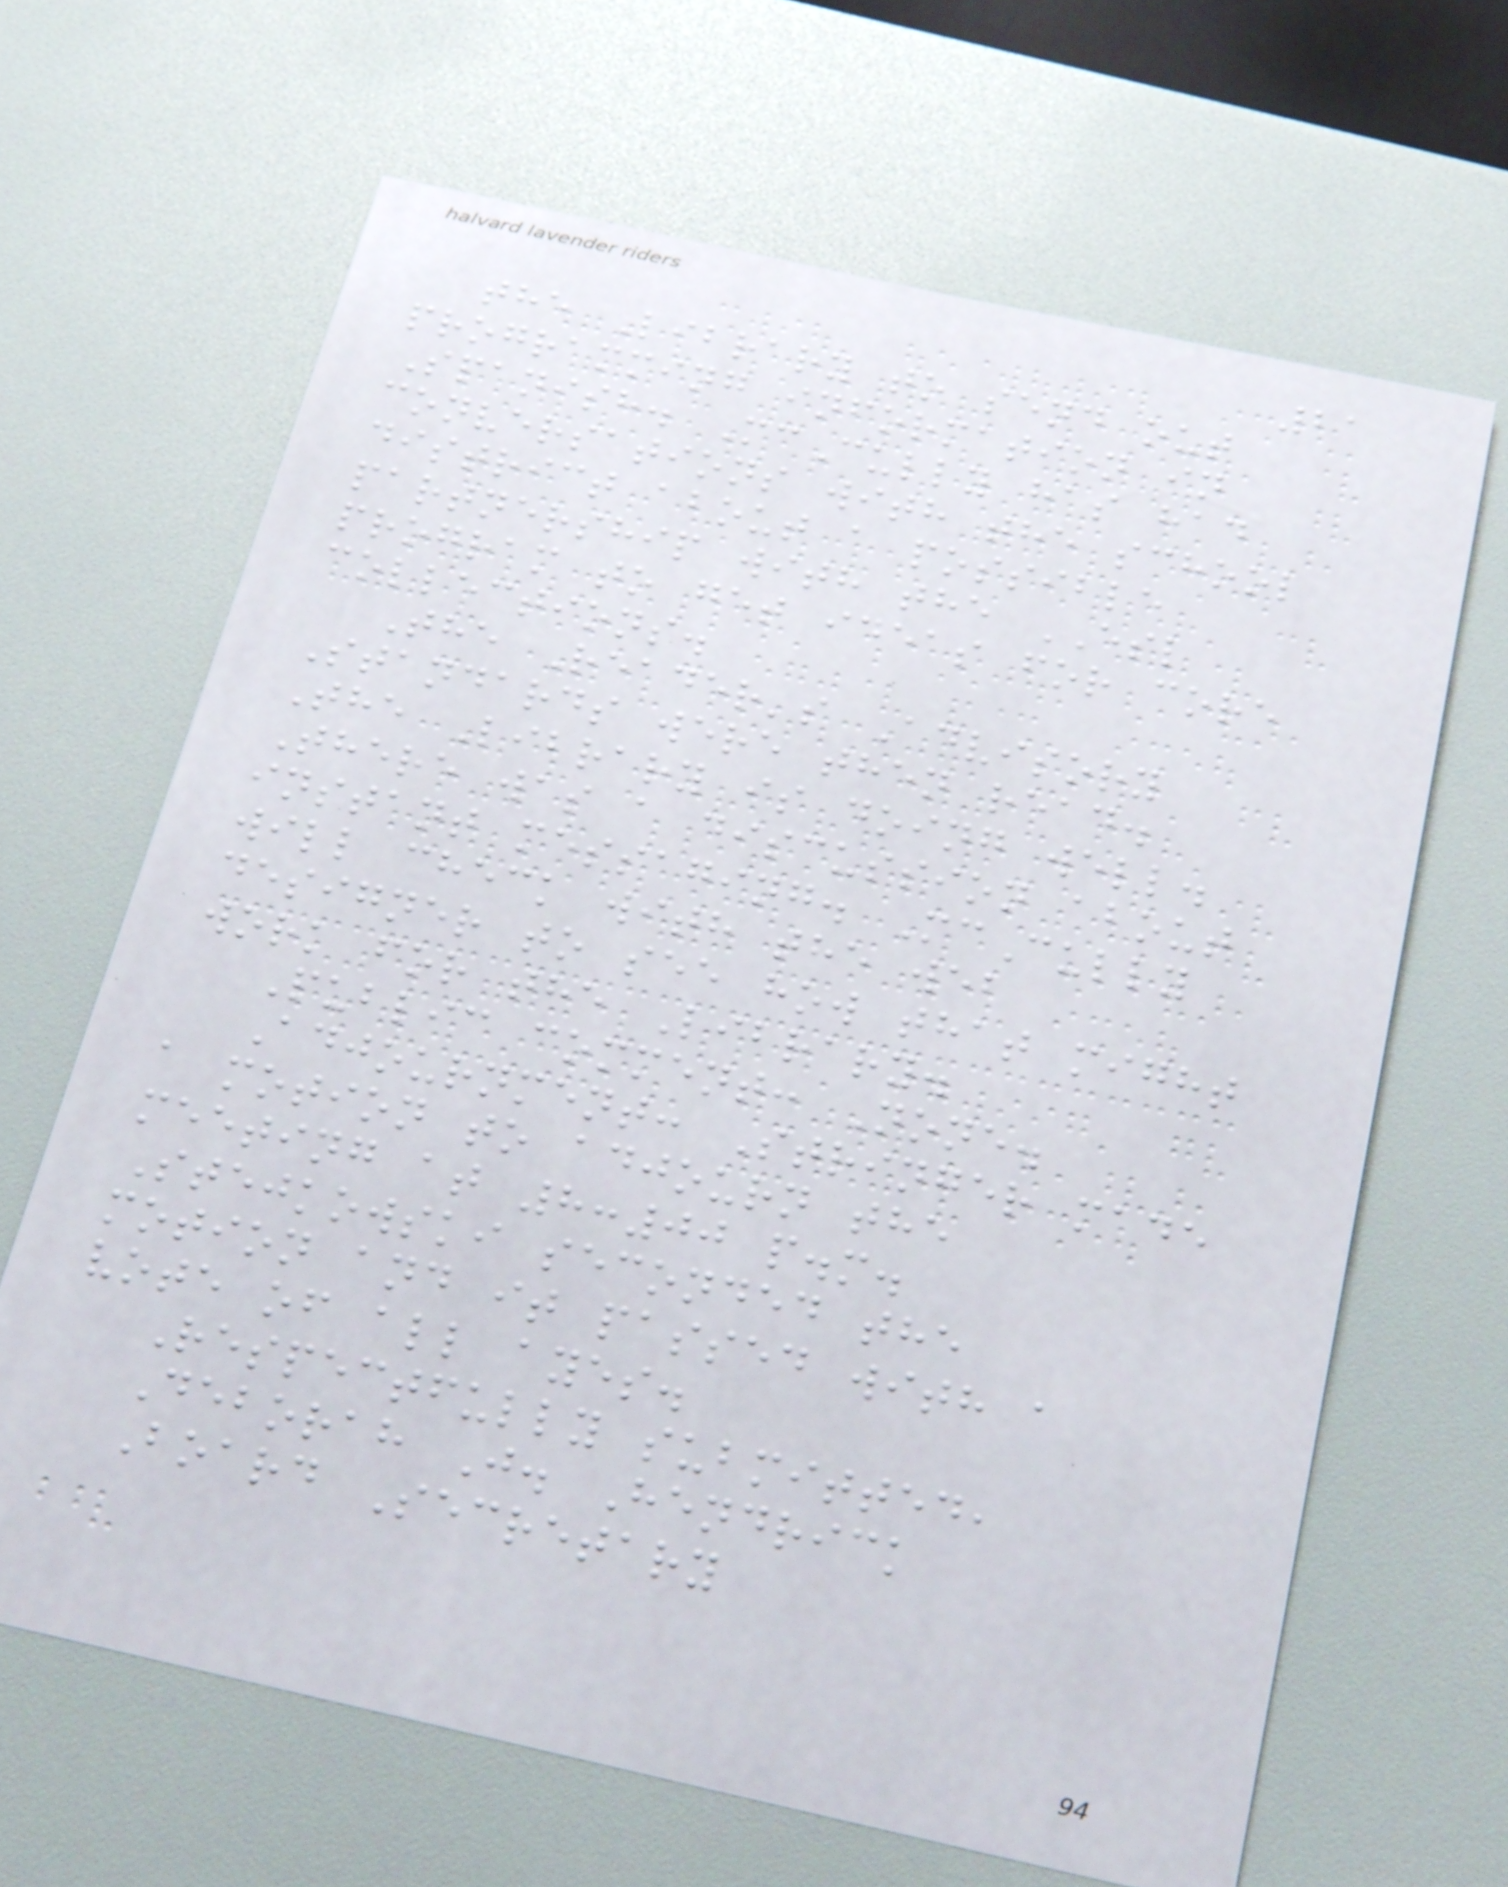21
the Library to send out
programming information in
Spanish. McCully has had
conversations with the school
district about a possible
partnership with the ESL
program to get ideas for core
collections.
The Reader's Advisory
Standards were then read.
The Library is doing well.
There was a discussion about
instant messaging. McCully
will check with the web
designer to see how that might
work for the Library.
Public comment: None.
Adjournment: Stringer made
a motion to adjourn the
meeting at 8:00 p.m.
Stejkowski seconded the
motion and it passed with a
vote of all ayes.
Respectfully submitted,
Deborah J. Hendrick
Board Secretary
